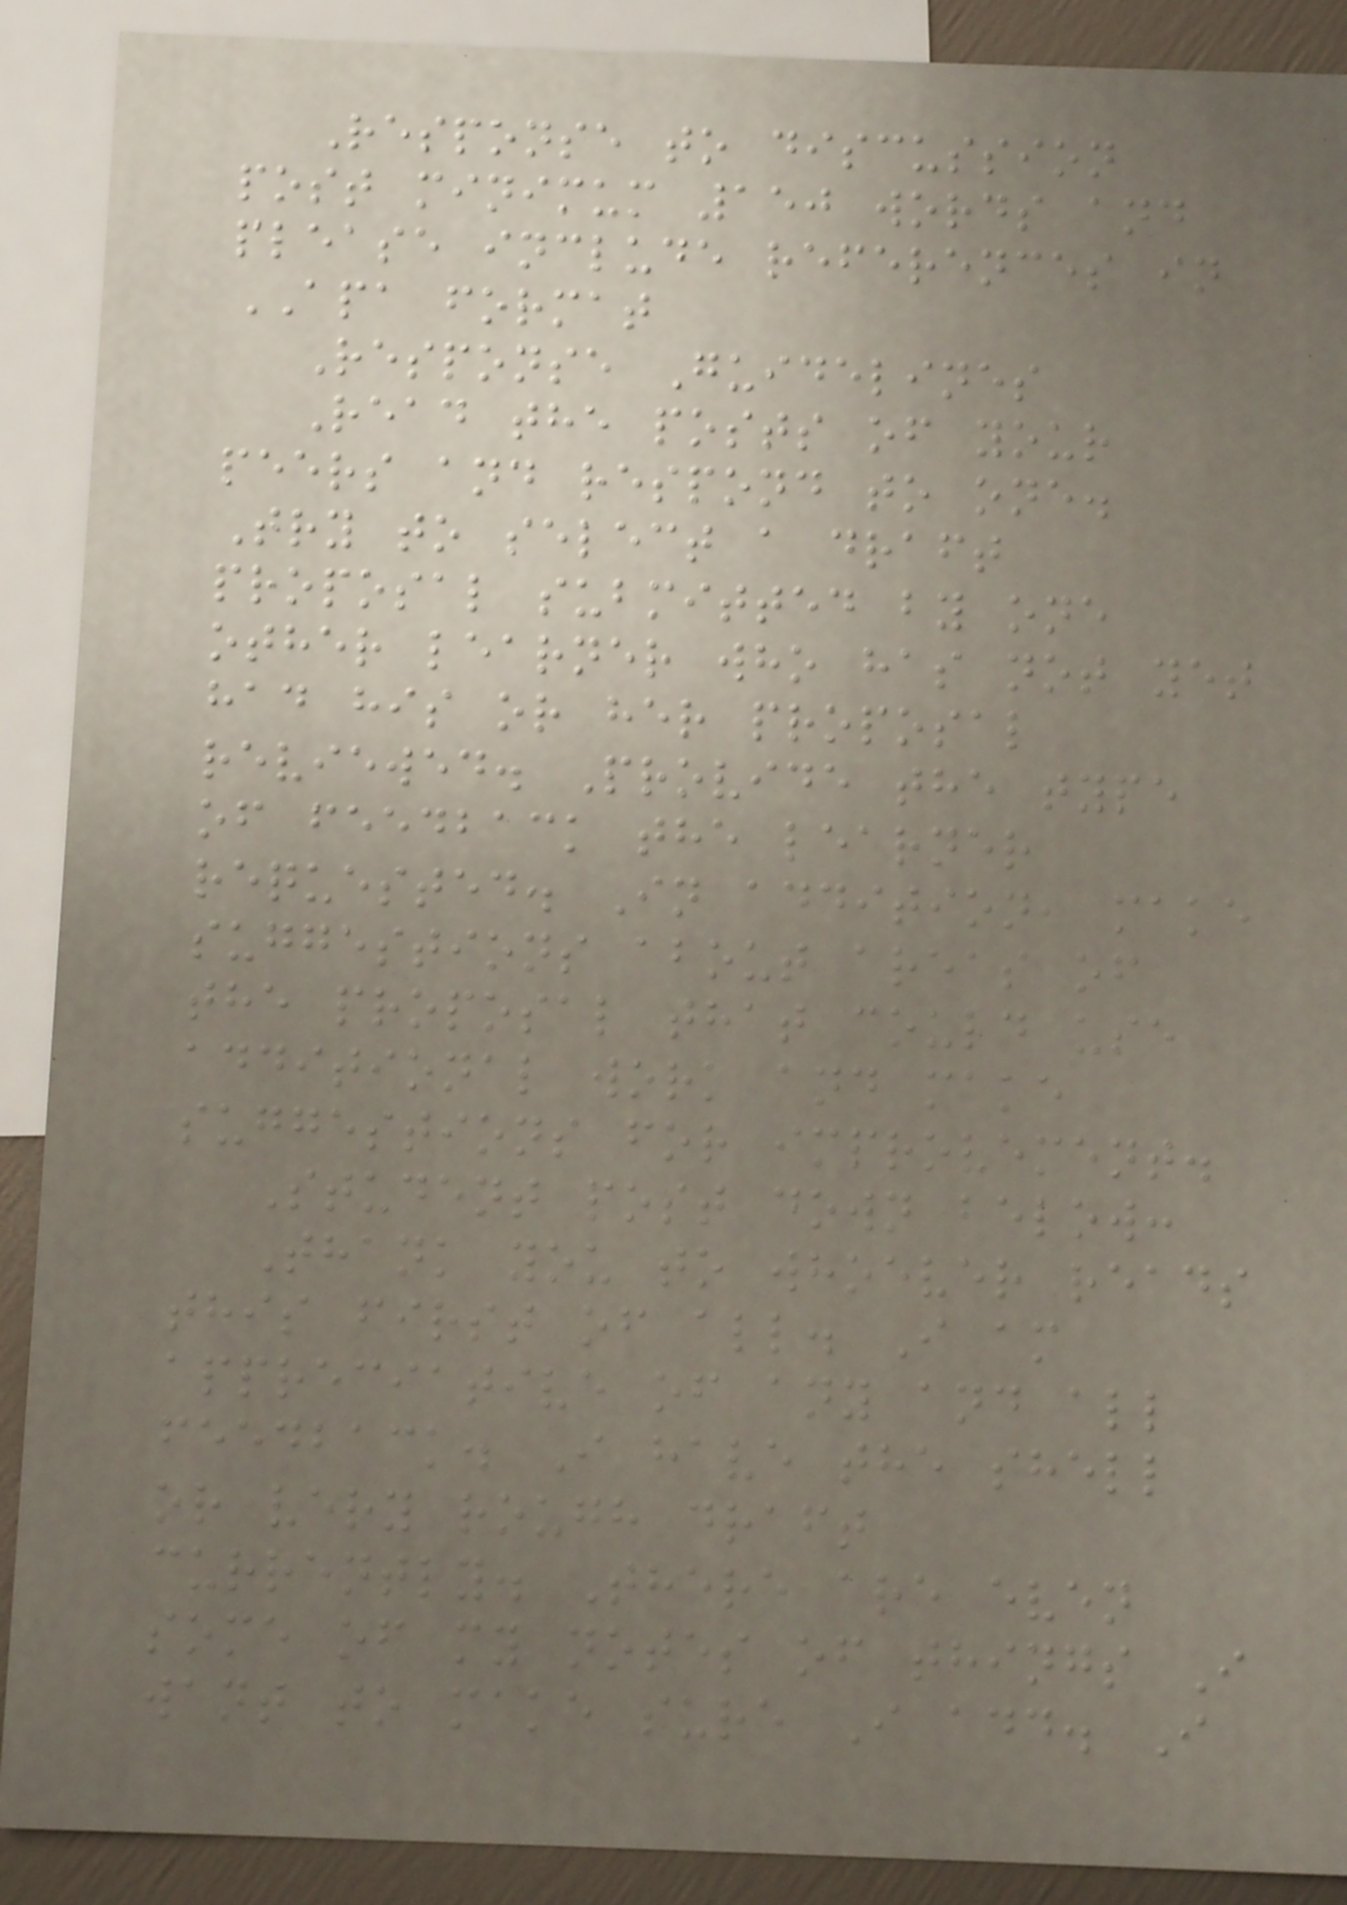Response to discussion
post minimum 150 words and
please include references in
APA format
Response Guidelines
Read the posts of your
peers and respond to one.
Try to select a draft
proposal submitted by one
other learner who has not yet
had his or her proposal
reviewed. Provide the type
of feedback the learner
requested. In addition, make
suggestions about areas of
the proposal that could use
additional work and make
suggestions for improvement.
Student post down below:
Thank you to whoever reads
this first of all. I am
appreciative of any and all
feedback. I have the shell
or very rough draft
currently. There are even
some of my notes of things I
want to make sure I add. I
